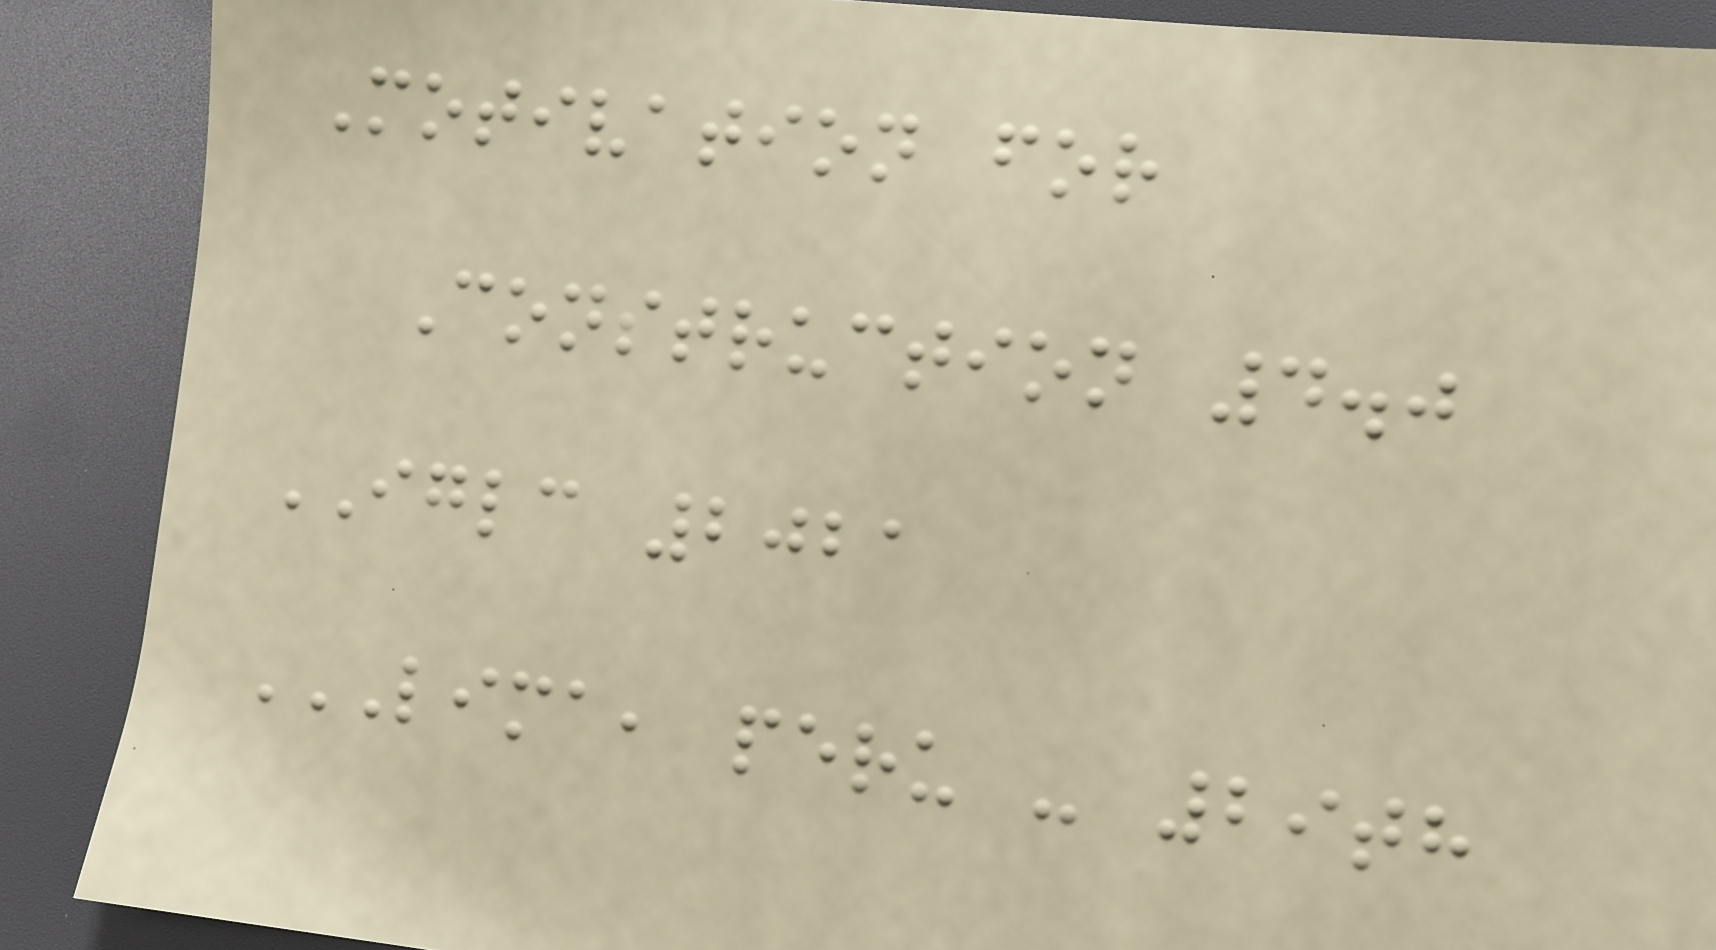Motivation for
Construction 4.0
IGLC 2021
LIMA, PERU - 29TH
